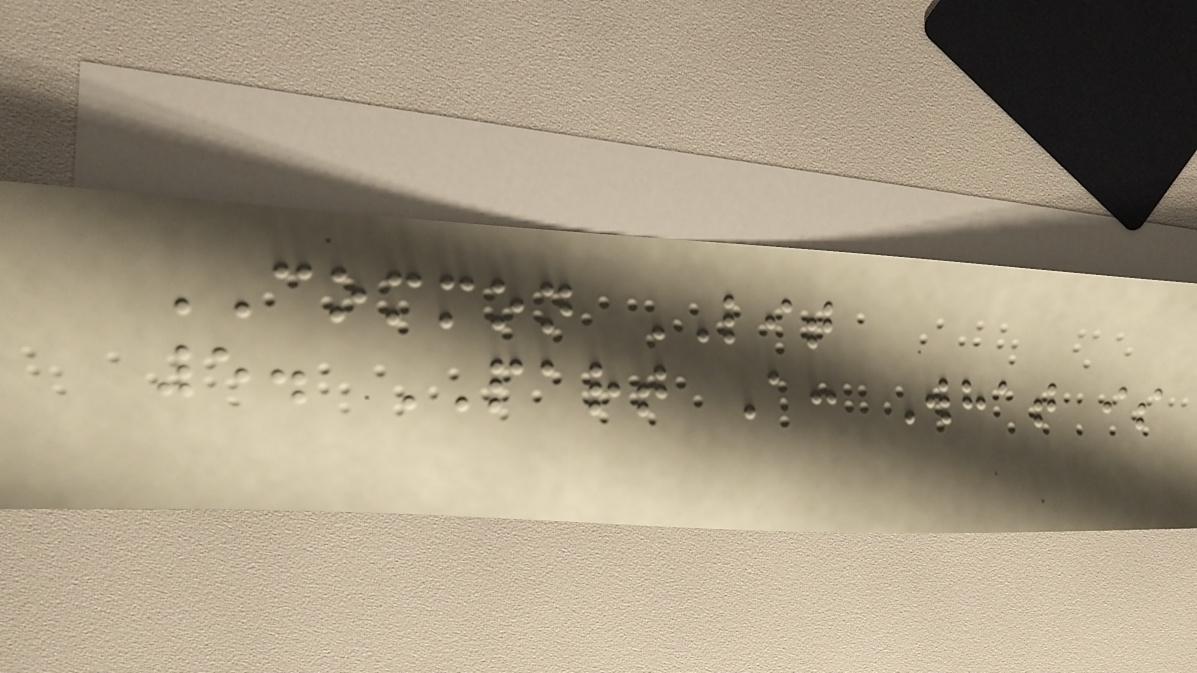COMMON LIT
5. PART A: What is
